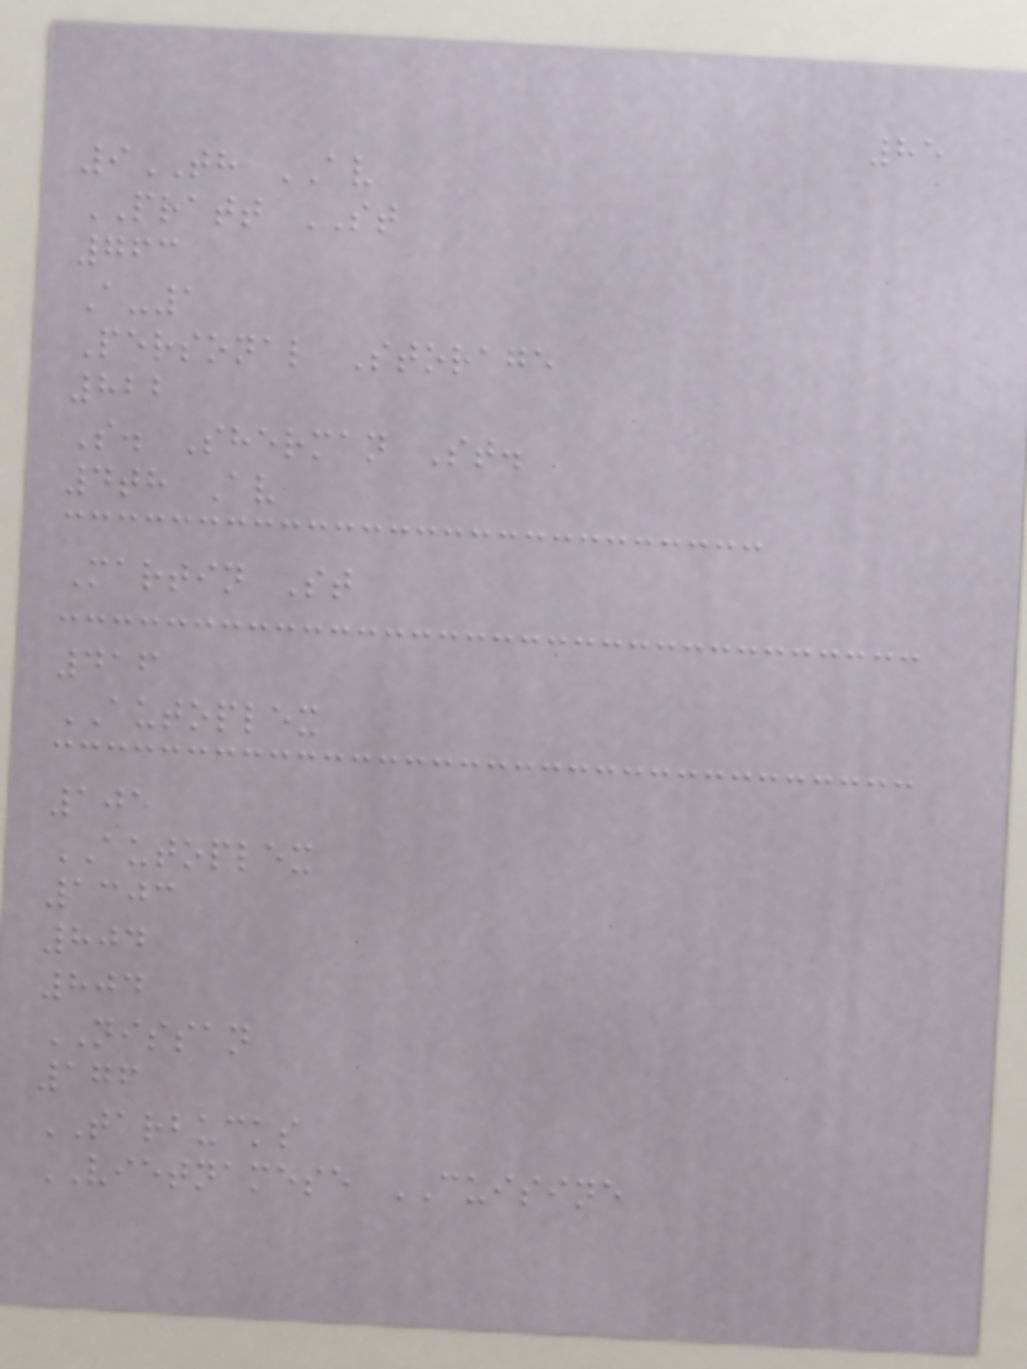85
9TH AV
PRATT ST
763
A-1
Personal Storage
822
S. Sherman St.
4th Av
Martin St
416
AUTOPLEX
105
AUTOPLEX
1303
804
804
NISSAN
176
TARBUCKS
VIETNAMESE CUISINE
